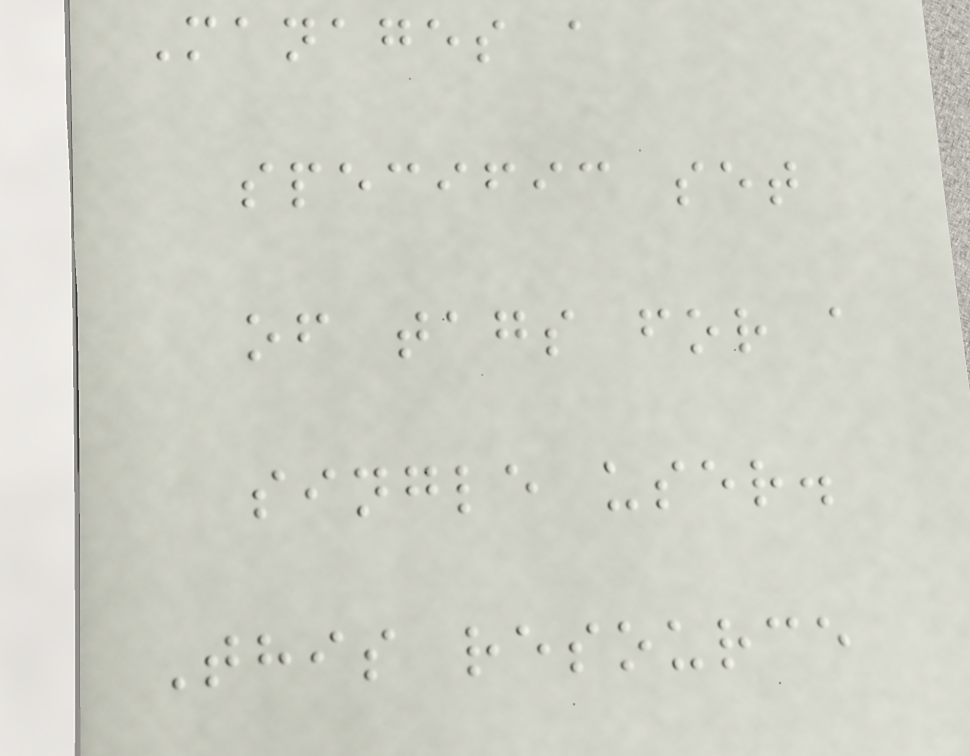Manages a
specific set
of tags for a
single user.
This resource
